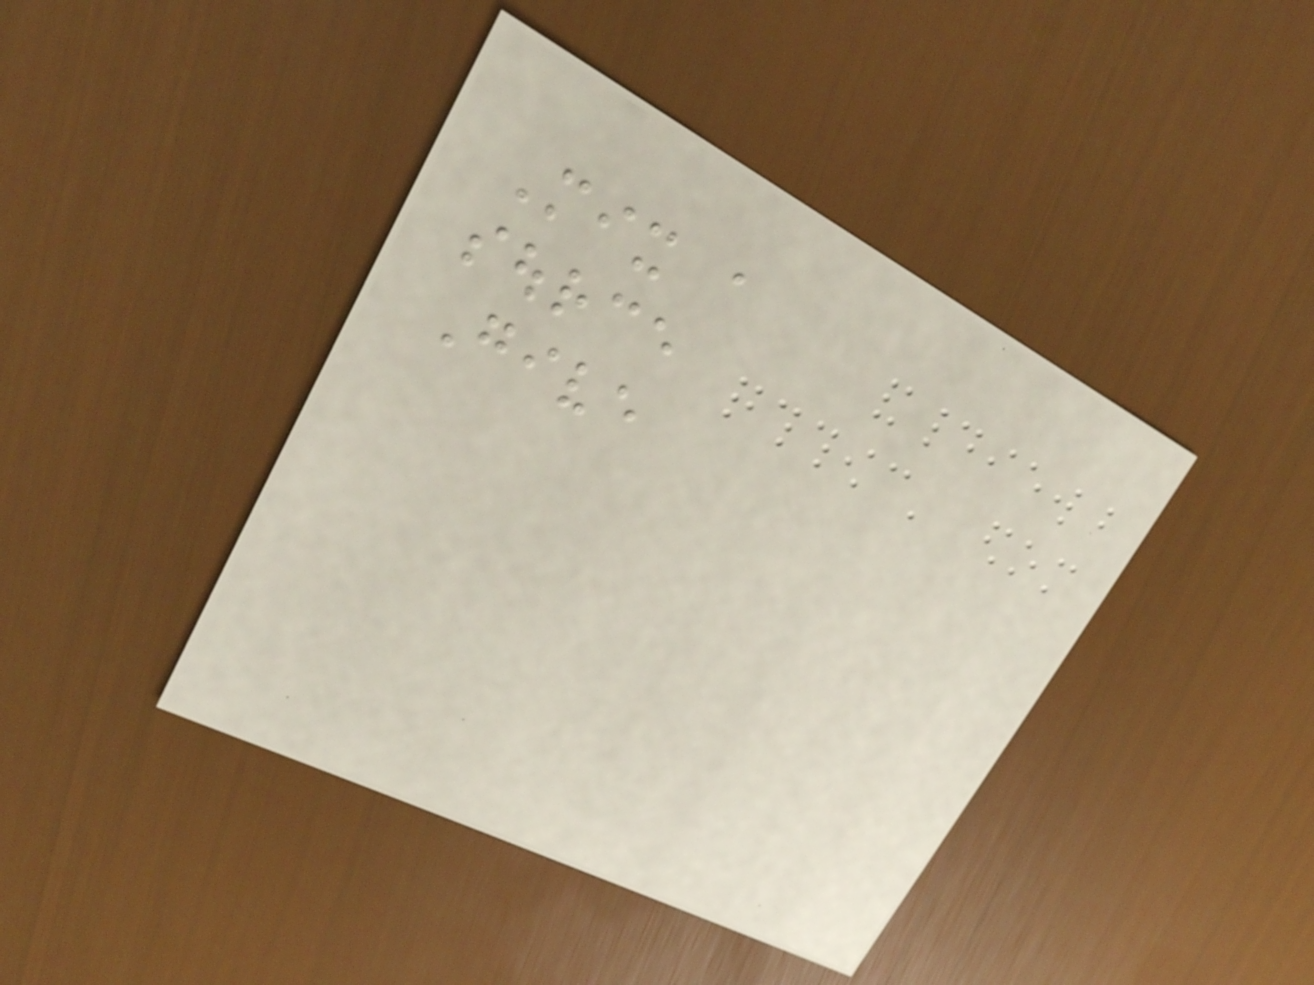Mix a
source
Give
